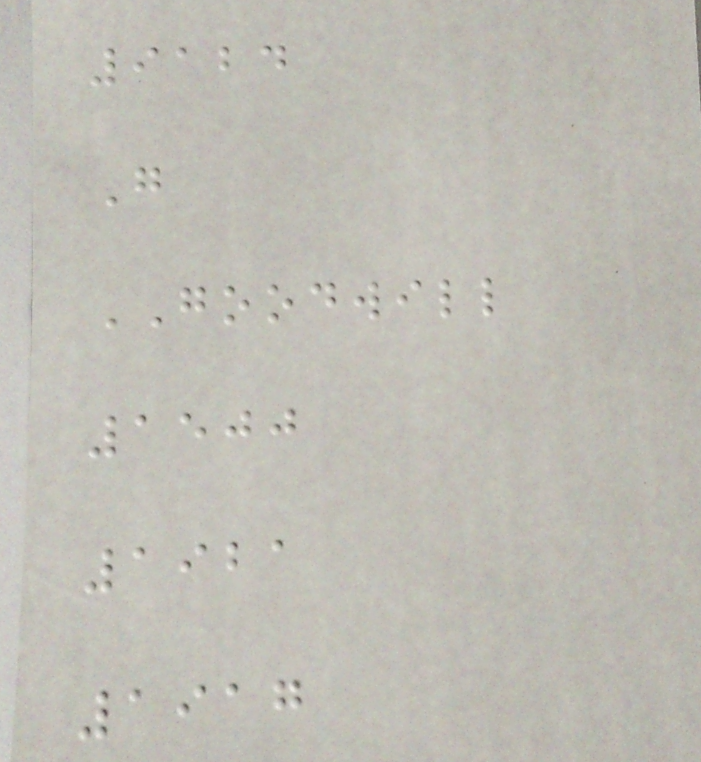9124
G
GOODWILL
1500
1921
1917
